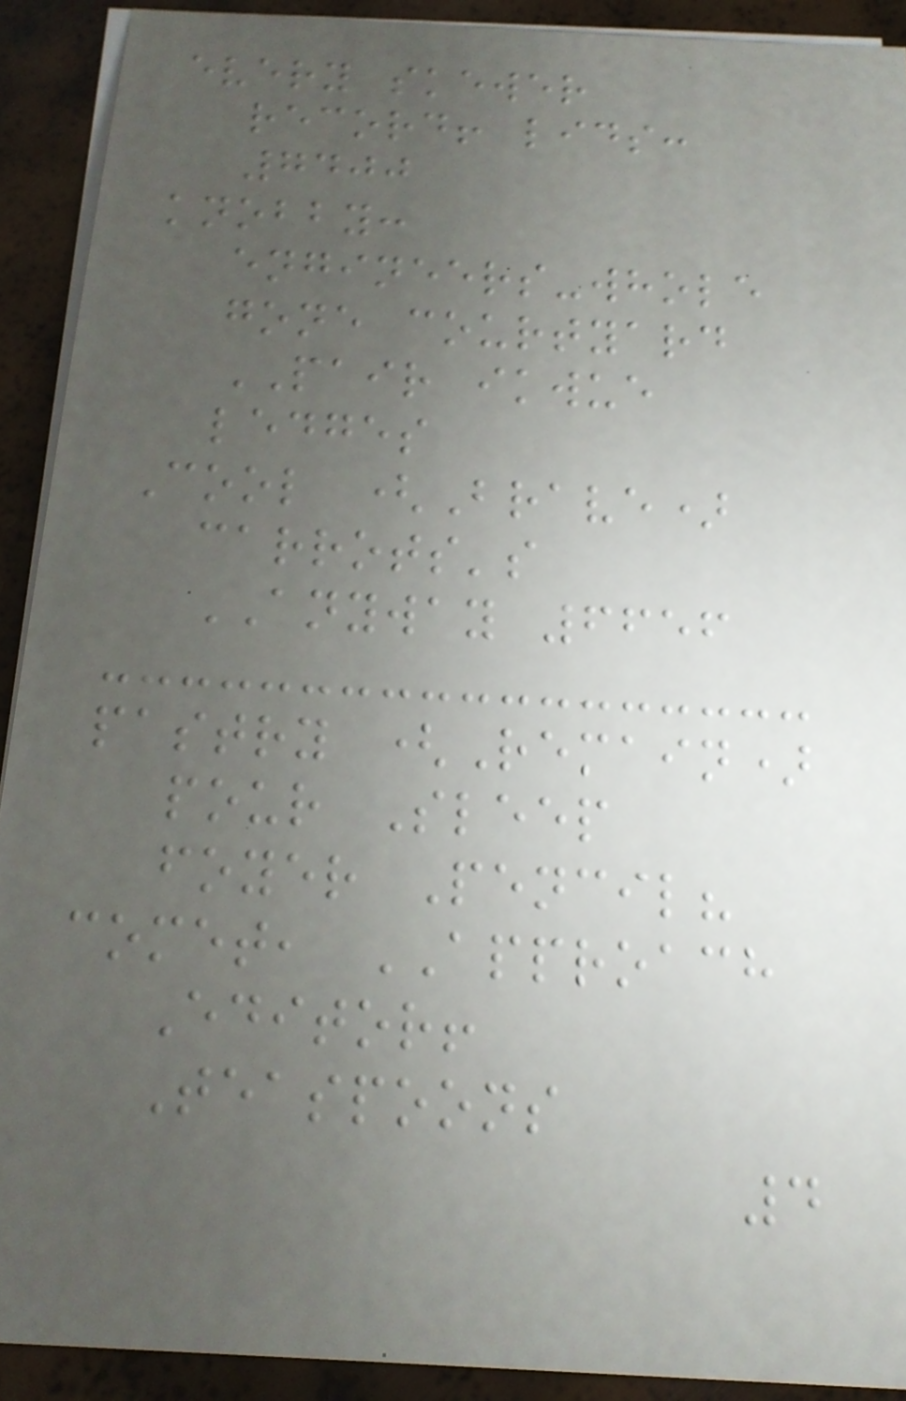every skewer
record! lids:
7400
knobby:
engineers-whole
gone courtyard
PAIR ikwue
ledges
Cool (Brave)
carrots's
ANYWAY 6656
pastry (Remain)
pour Sleep
foyer Pencil?
comet, APPROACH
Editor!
Teaspoons
4
